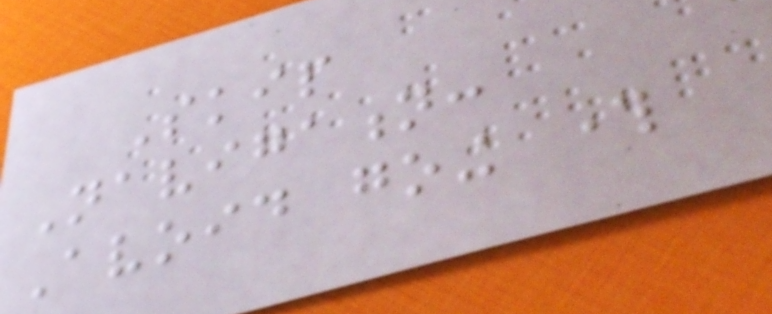Skip
Navigation:
Avoid going through
